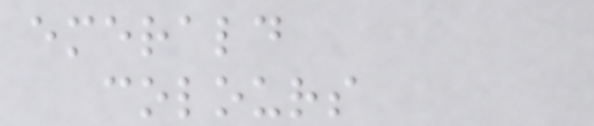emerald
colours
